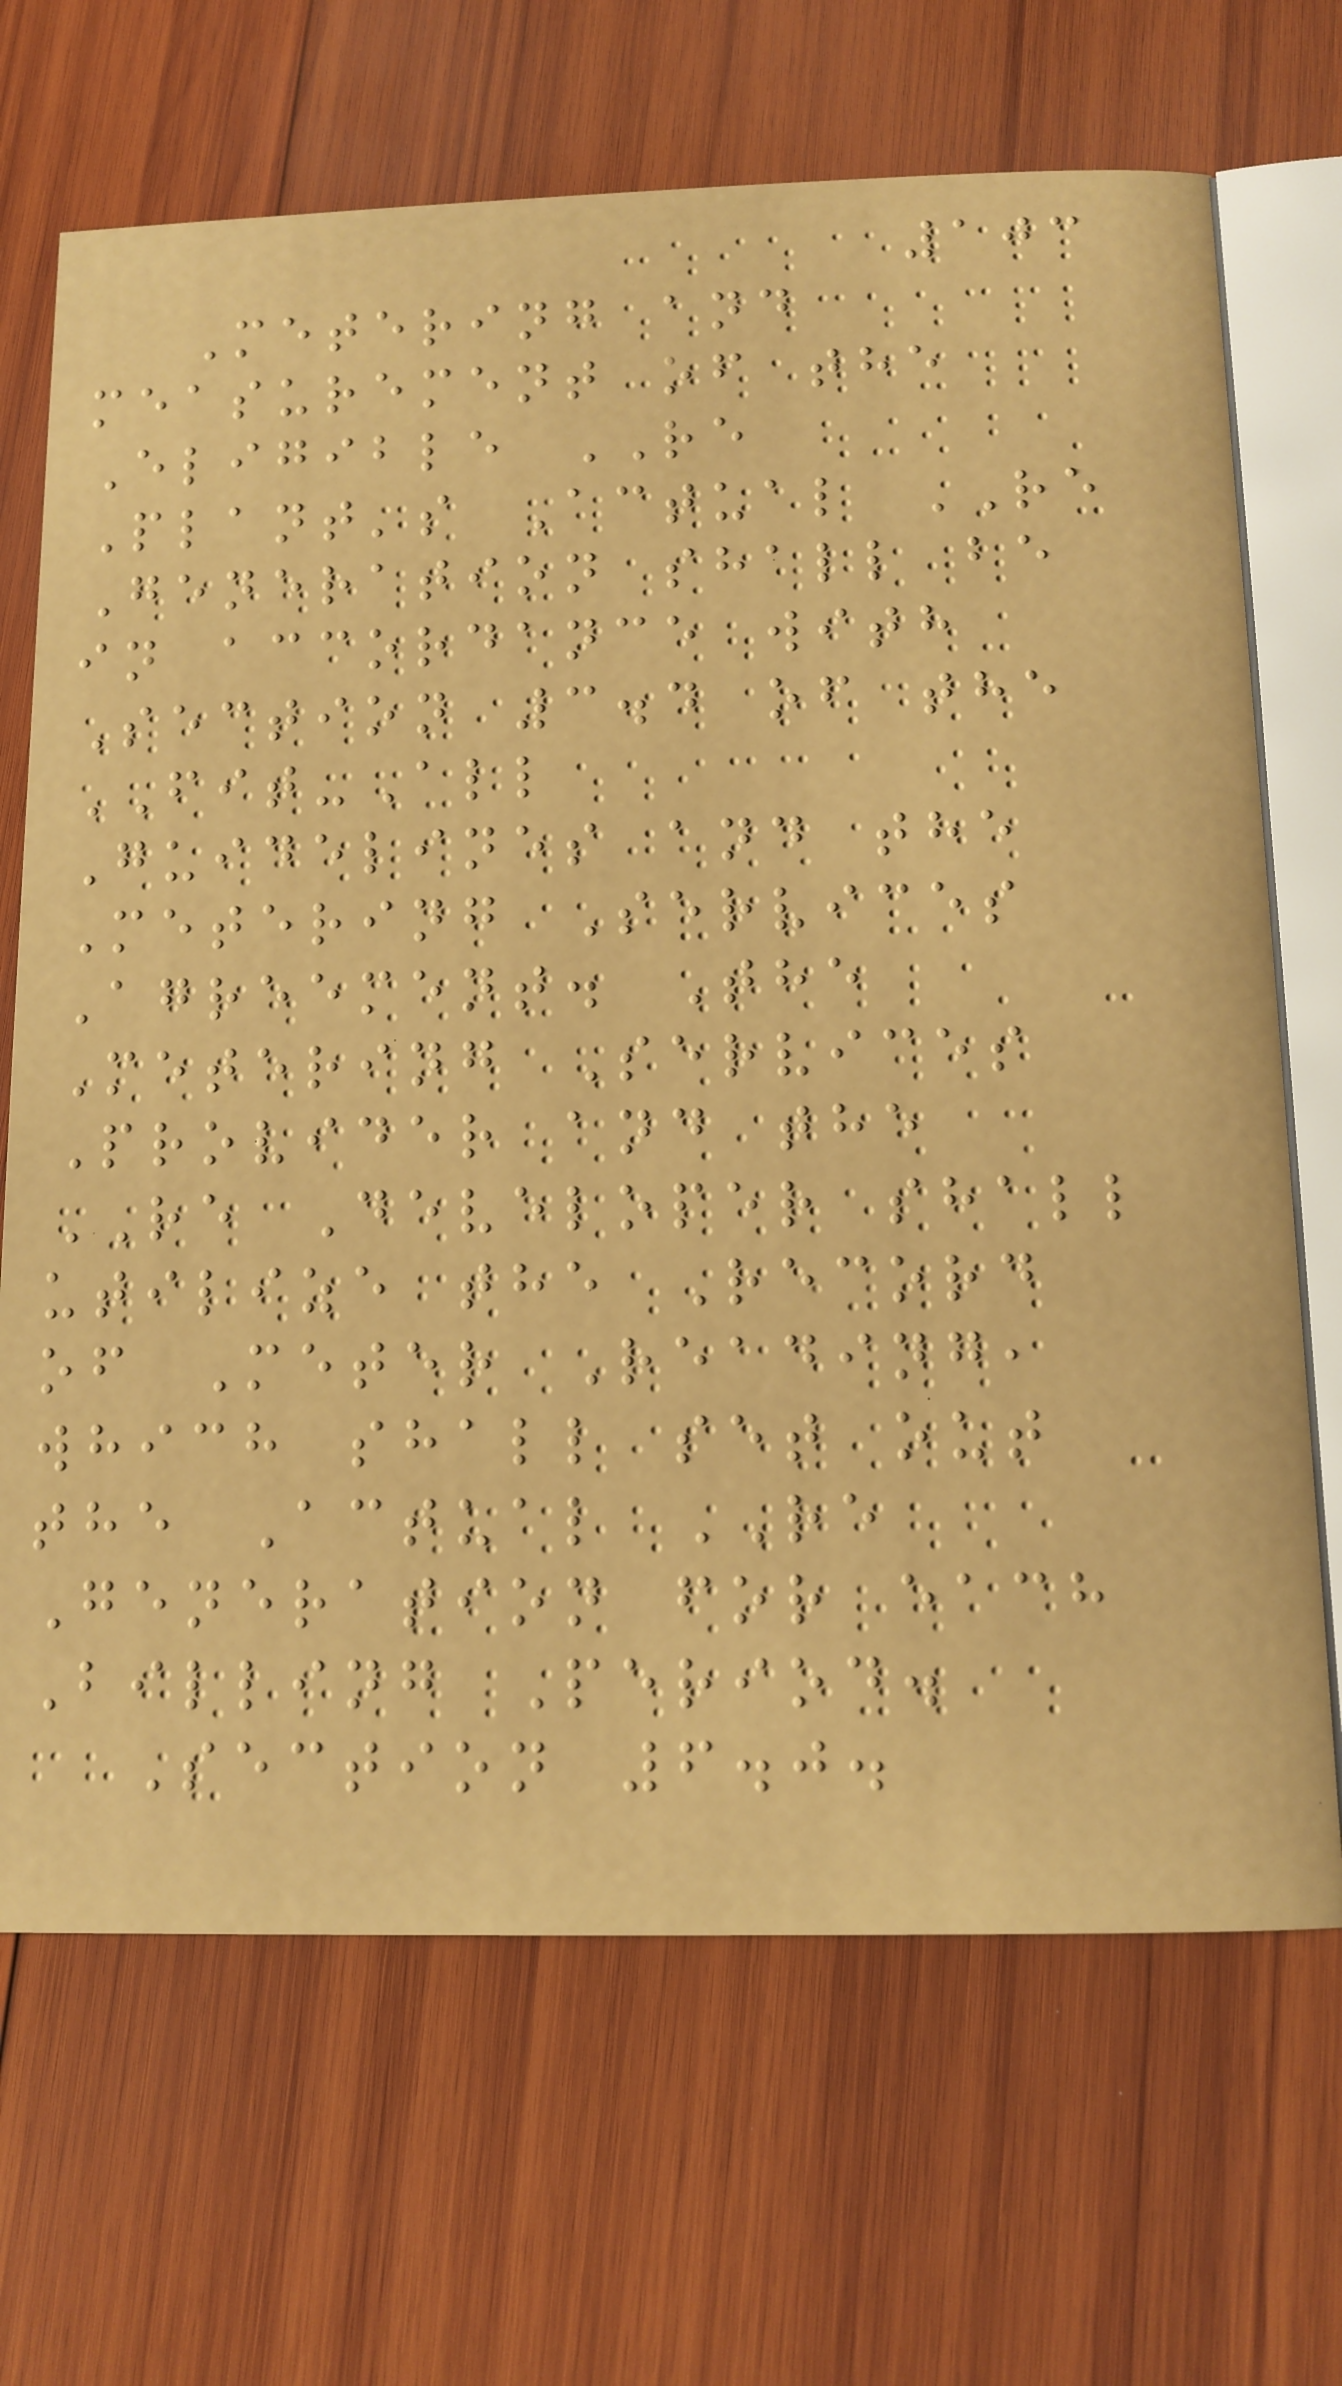103
Metering and
measurement of the
Eligible RE
Plant's Actual RE
Generation shall be
in accordance with
Section 3.4 of the
FIT-All
Guidelines and the
Metering Services
Agreement. The
Metering Services
Provider and the
RE Developer shall
utilize the Record
of Meter Reading,
which shall set out
the Actual RE
Generation for each
Billing Period.
Section 6.0.
